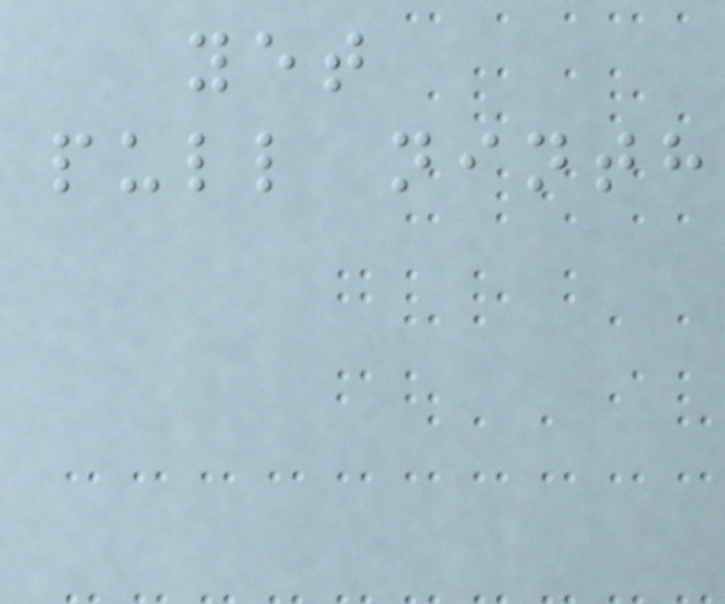yet
pull ninth
